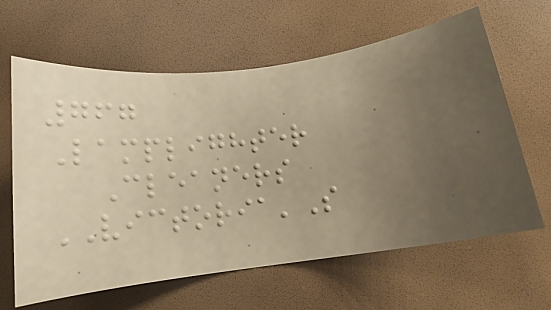767
Lamplighter
Cleaners
VICTORIA'S
